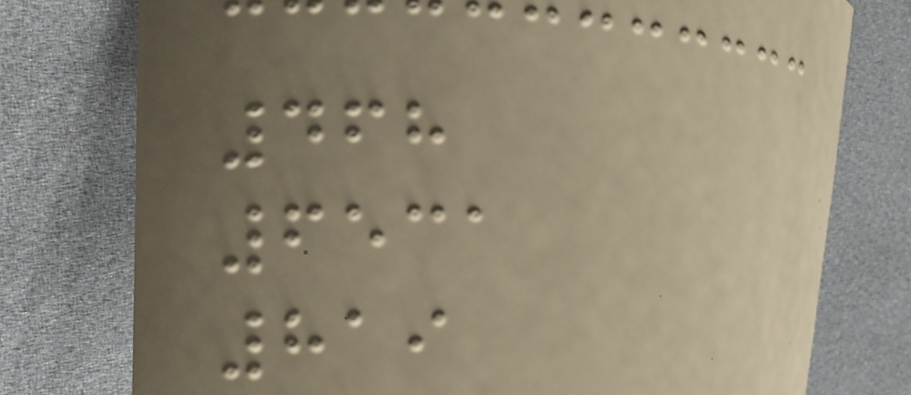468
6531
819
